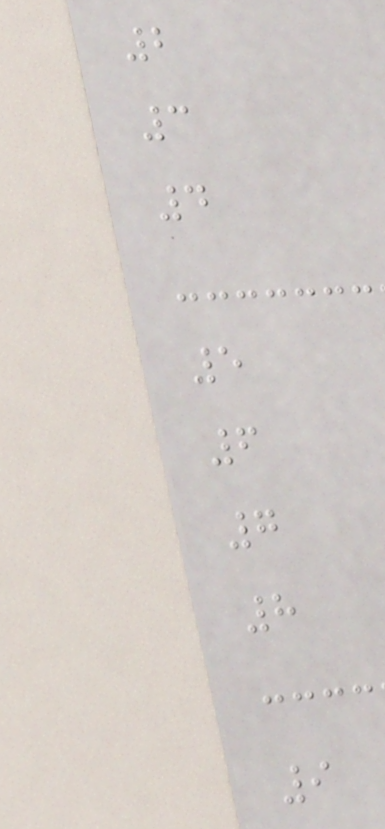2
3
4
5
6
7
8
9
